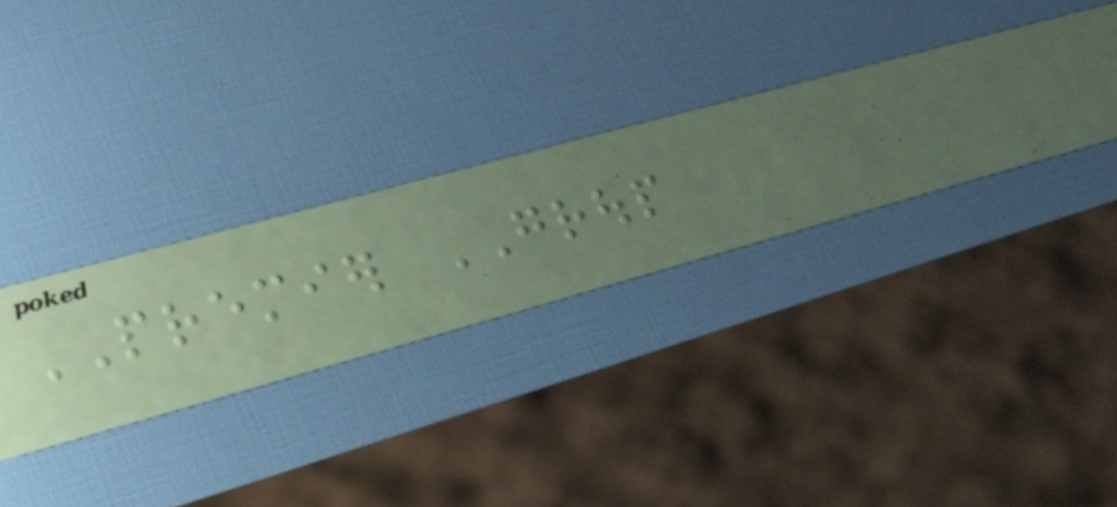PREMIER GROUP
